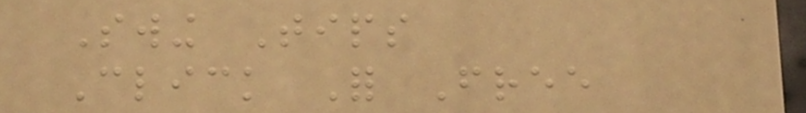Swing Tips
Click For Free
